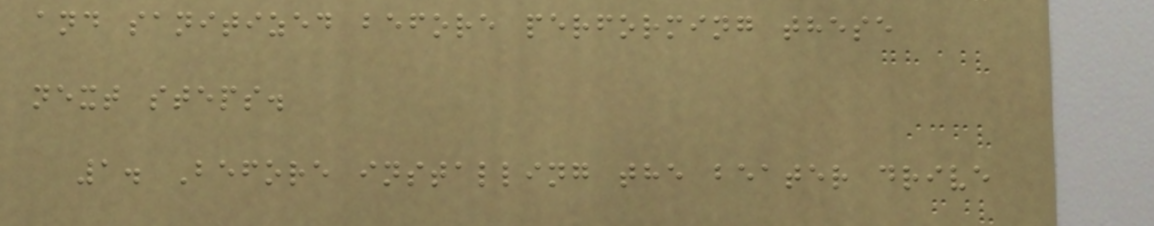and sanitized before performing these
next steps.
1. Before installing the beater drive
